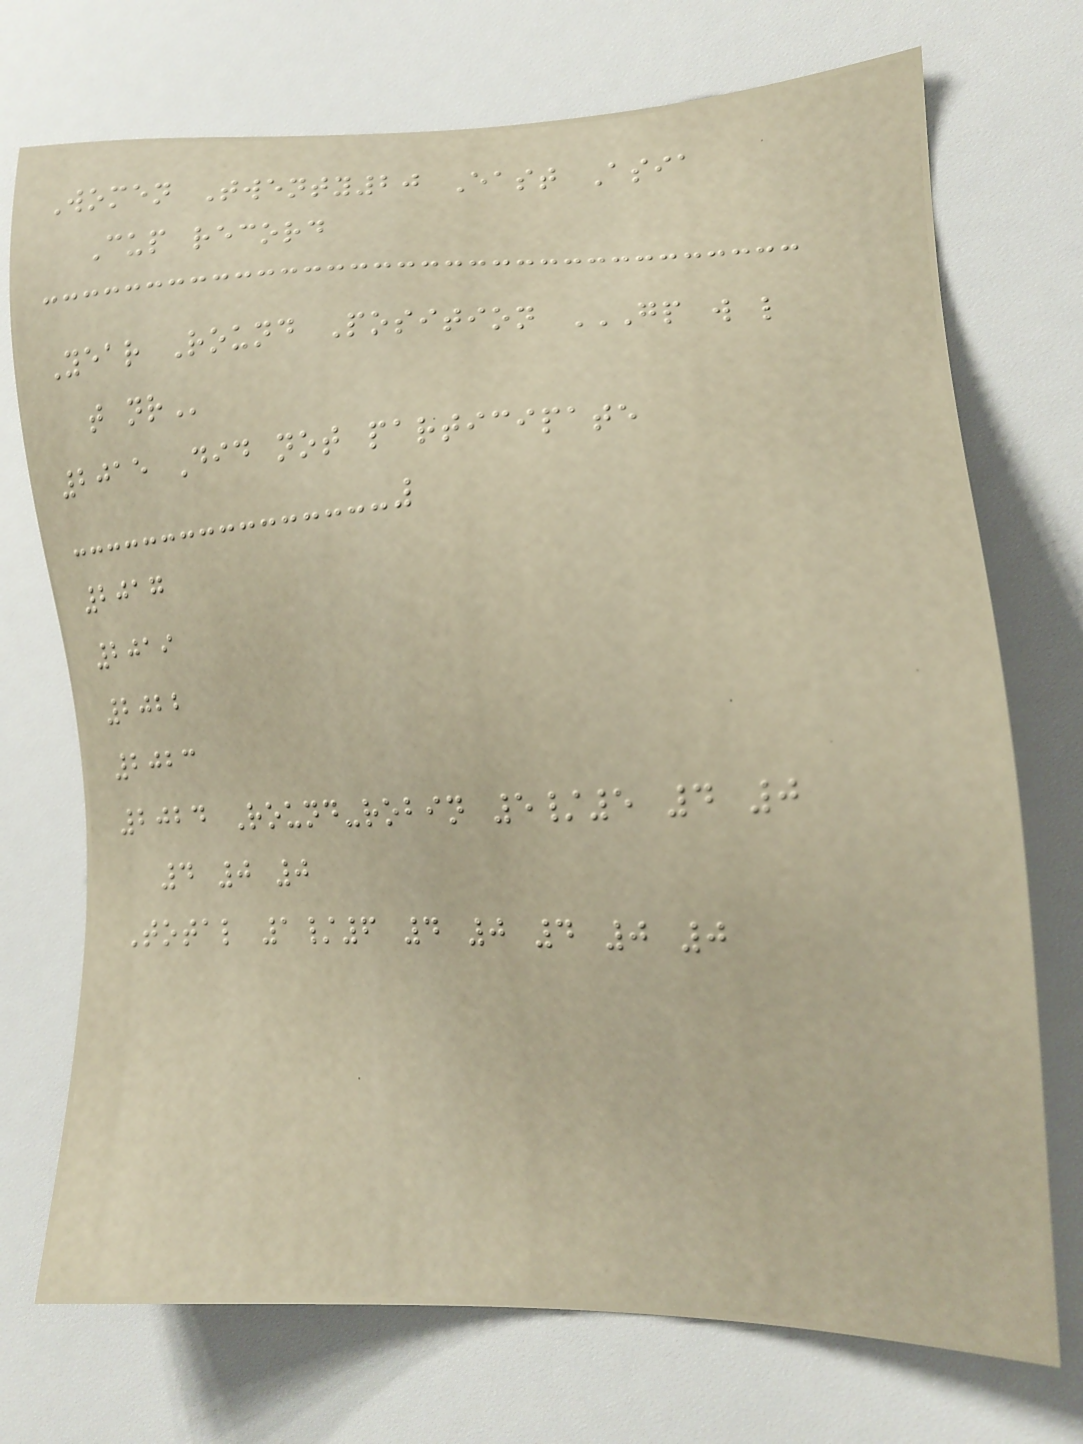Women Twenty20 East Asia
Cup record
Year Round Position GP W L
T NR
2015 Did not participate
2017
2019
2022
2023
2024 Round-robin 5/5 4 0
4 0 0
Total 1/6 4 0 4 0 0
